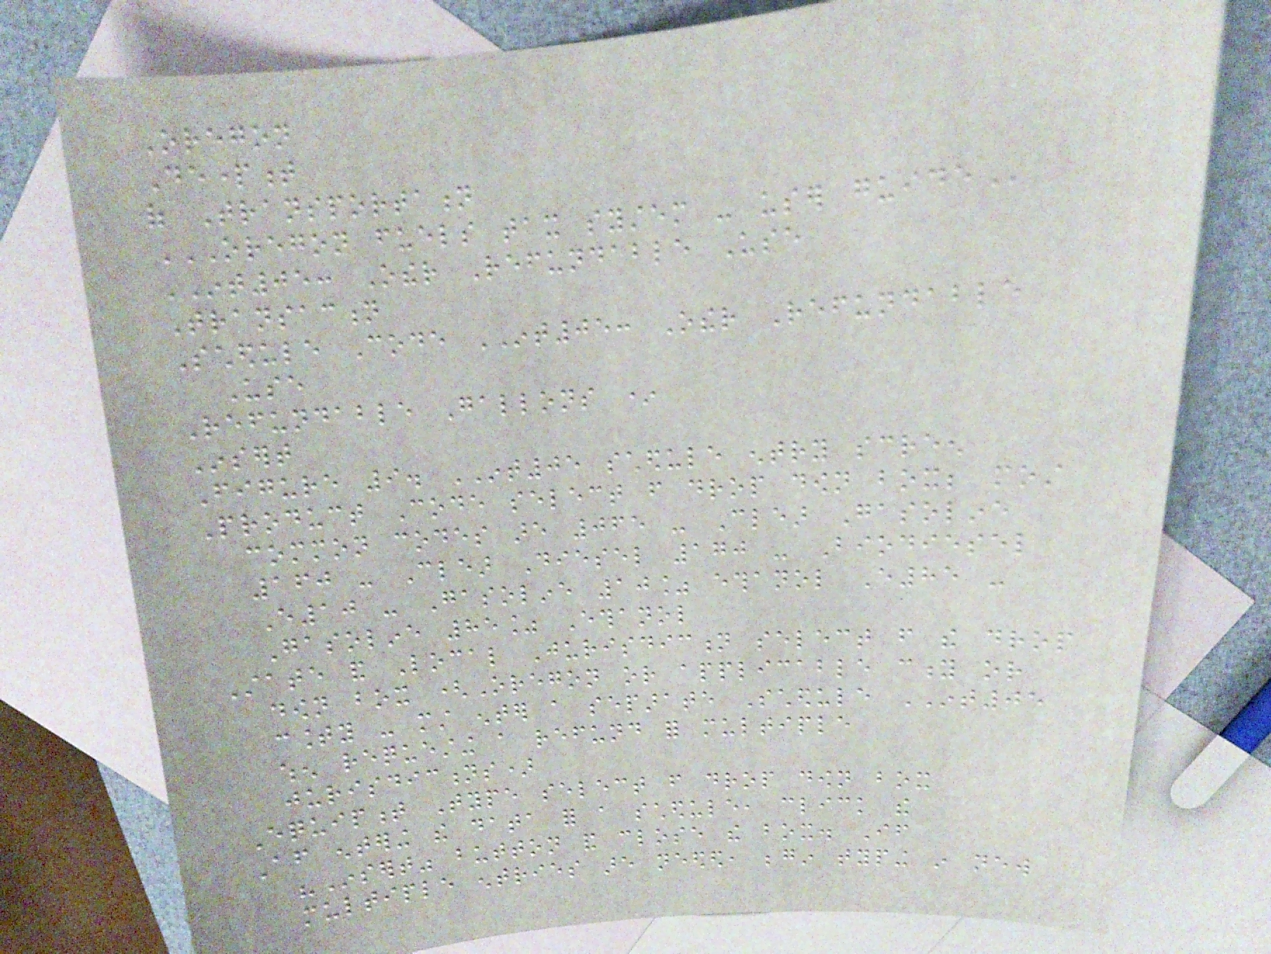Oregon
Department
of Transportation
OREGON FUELS TAX SYSTEM - USER GUIDE
INT05: Other Refundable Use
Transaction
Schedule Code INT05: Other Refundable
Use
Refundable Gallons *
Insert
Figure 9. INT05 schedule entry screen
Product Code select from drop down box; most
common codes are 065 - Clear Gasoline
160 - Clear Diesel 170 - Biodiesel
E10 - Gasoline 10% ethanol E85 -
Gasoline 85% Ethanol
State and Local Jurisdiction select from the drop
down box (Oregon or applicable city or
county - must enter a separate Schedule INT05
when requesting a refund for multiple
jurisdictions)
Equipment Type select from drop down box
After entering the data for a schedule, click the
"Insert" button and close the box. If
multiple entries are needed, begin typing in new
